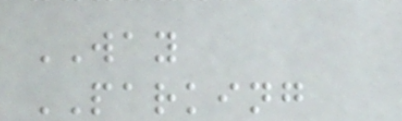WAY
PARKING
